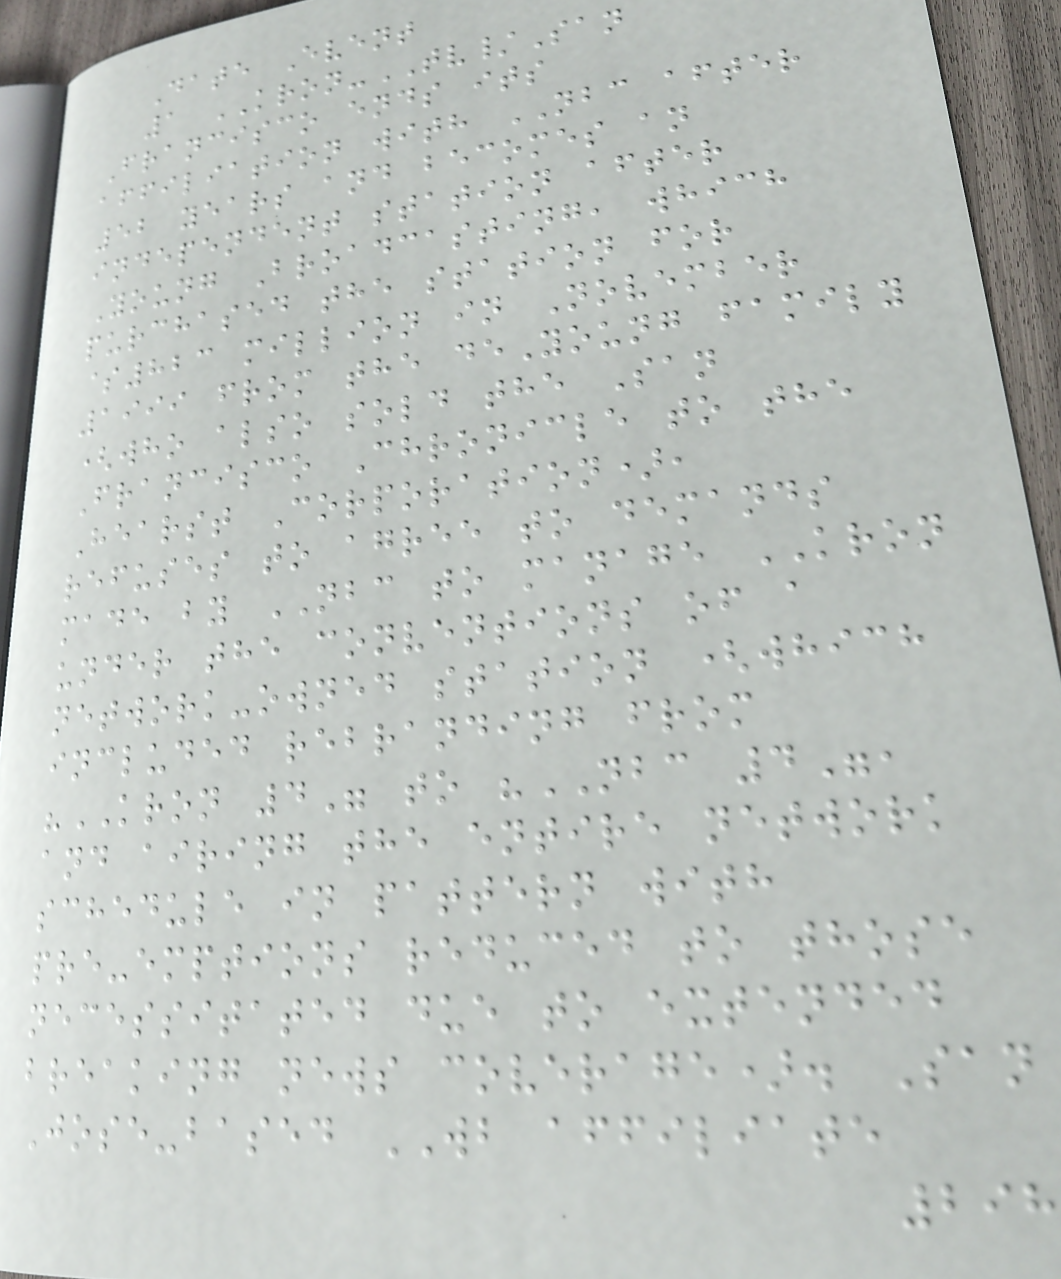Date Event
1 KRON-TV/San
Francisco ends its
affiliation with NBC after
52 years and becomes an
independent station after
Young Broadcasting, which
purchased the station for
$823 million in November
1999 from the deYoung family
(who also sold the San
Francisco Chronicle to the
Hearst Corporation),
refuses to agree to demands
made by NBC to manage KRON
under the conventions of a
network-owned station (which
included rebranding from
"KRON 4" to "NBC 4",
and airing the entire network
schedule in pattern with
pre-emptions reduced to those
necessitated due to extended
breaking news coverage). San
Jose-based WB affiliate
298
